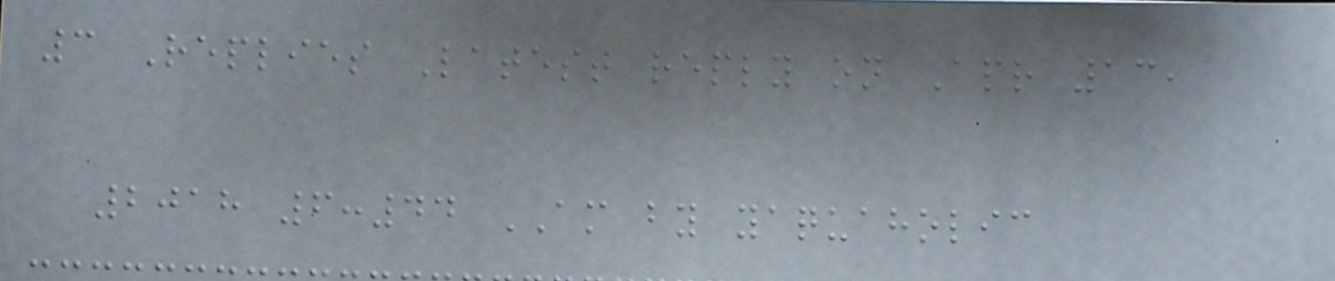3 Replies Latest reply on Apr 13,
2018 6:44 AM by yaquaholic
